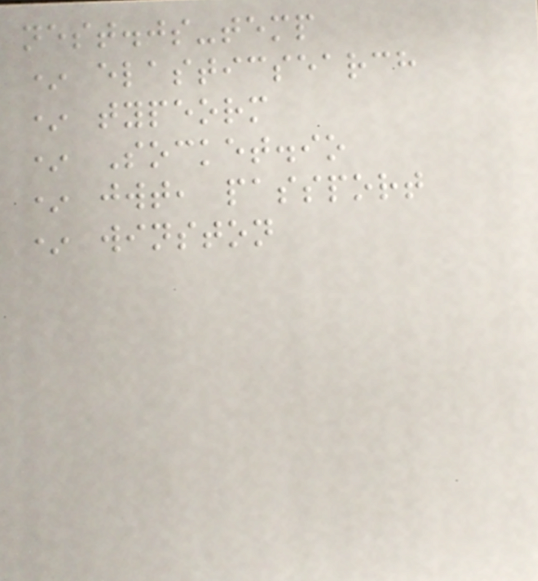nest.js-temp
* elasticsearch
* typeorm
* Socket.io
* jwt, passport
* winston
